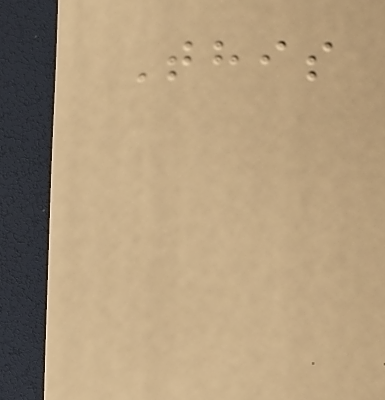This
